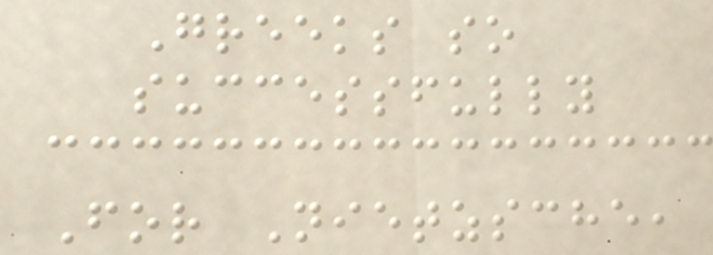Greeks so
successfully
For Nietzsche,
